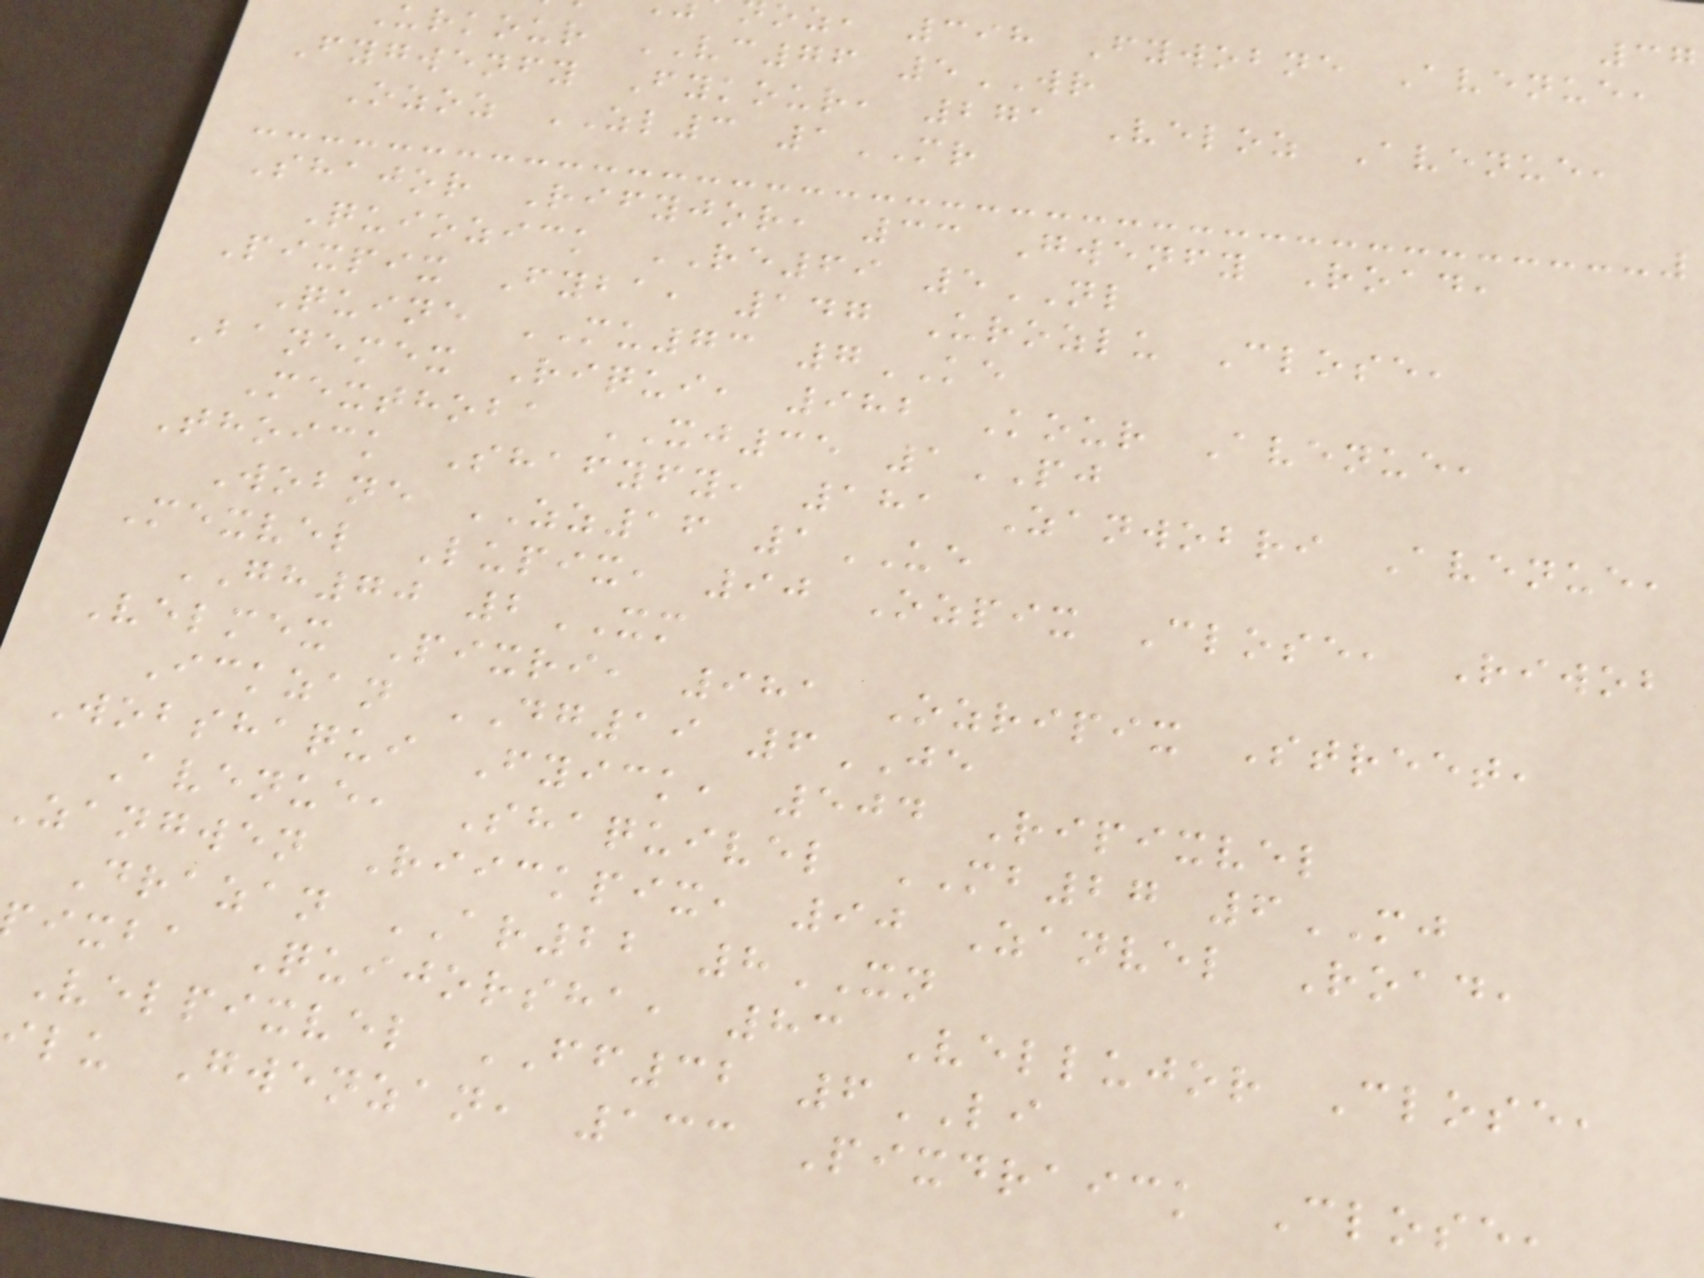37
oz, 398 Fywobne Avenue,
urkour VC76 5WR
Fygwenfy Fykour, 271 Veloz Avenue,
Ozoz ZL3 1MR
Shajor Rifyjor, 33 Gwenfy Road,
Quiozick RE69 5NL
Pixpix Fyba, 147 Urozlu Close,
Quine MU73 7KE
Banemex Riqui, 982 Kour Avenue,
Mexthoba XJ35 1PJ
Thoick Shafyfy, 181 Zanwobri Avenue,
Wobne ZZ16 1UE
Mexvel Lupix, 90 Ozpix Close, Riwob
GH70 2XM
Velmex Pixri, 981 Ozripix Street,
Ickzan DG19 6JE
Wobshaqui Fyick, 504 Ripixvel
Avenue, Shaquivel MB27 6MJ
zangwen Riickpix, 90 Zanvel Road,
Drazan AR22 8XN
ixba Quijorsha, 83 Vellujor Close,
Velpixvel FF32 6LI
lu Gwenzan, 133 Pixdraick Close,
